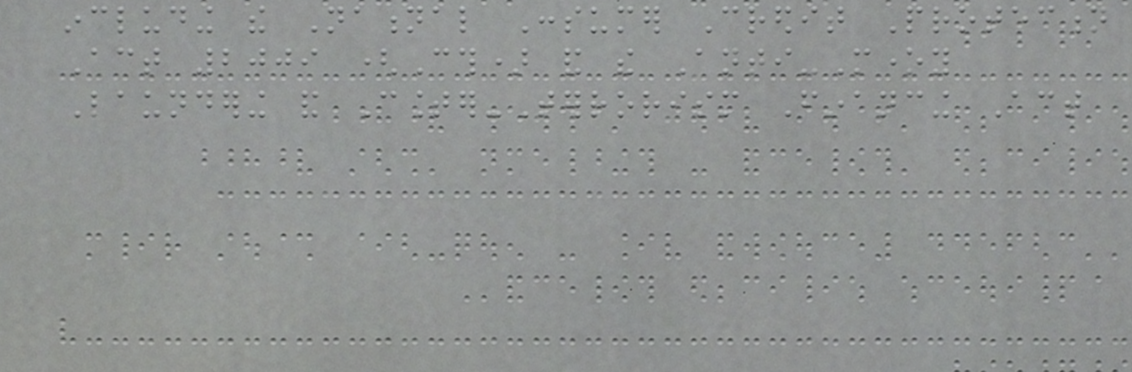including the National Consumer Credit Protection
Act 2009 (Cth) and the Anti-Money
Laundering and Counter-Terrorism Financing Act
